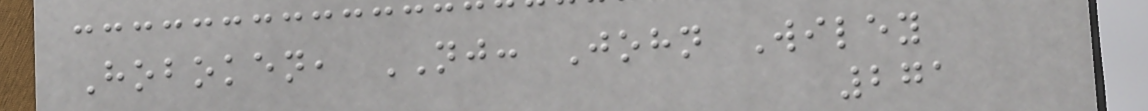Hoboken, NJ: John Wiley
271
